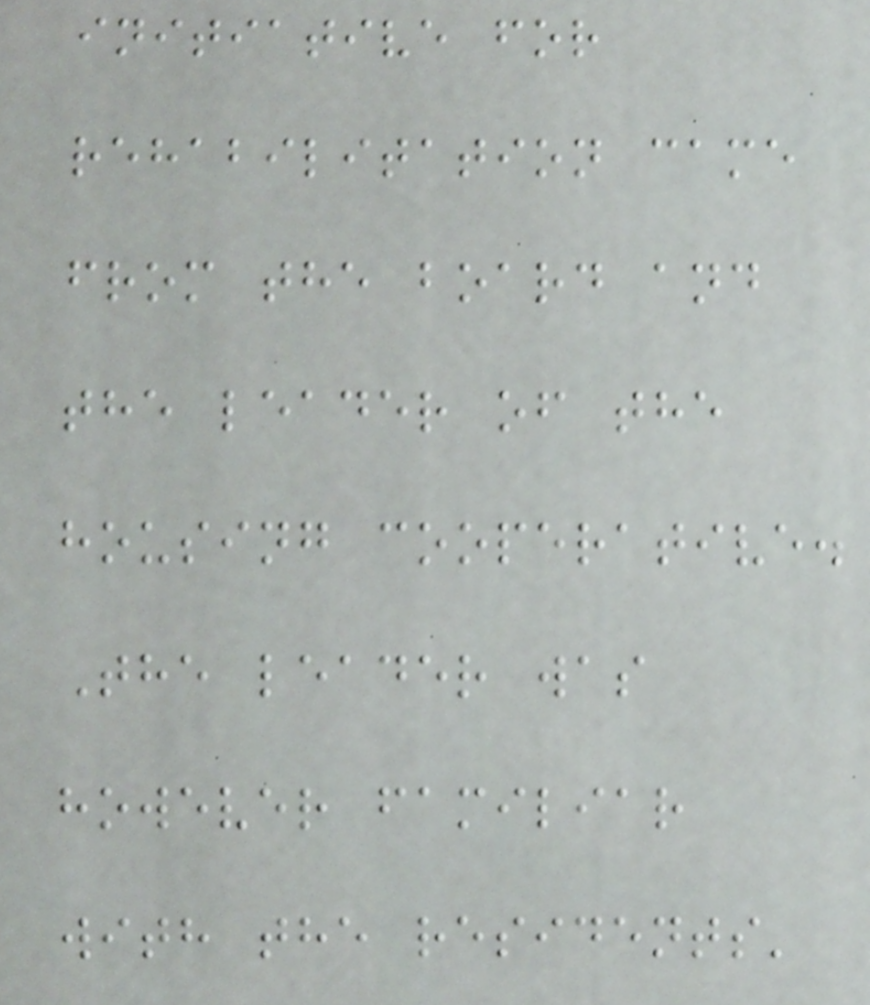initiative for
rehabilitation came
from the board and
the leader of the
housing cooperative.
The leader was
however familiar
with the residents'
